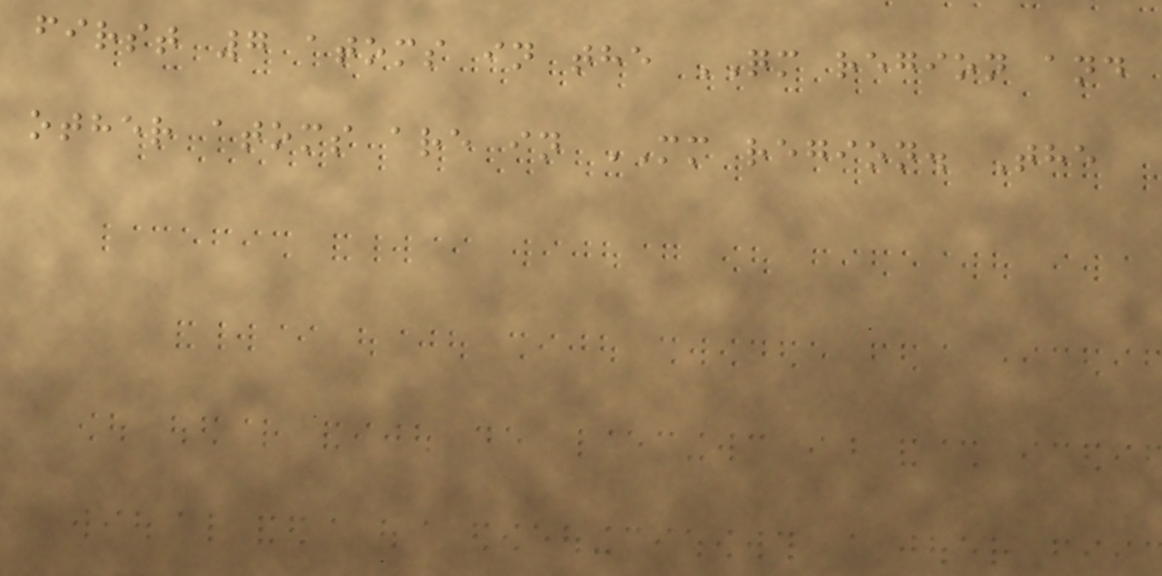first 7 atoms in the QM region and
other atoms are in MM region. The
